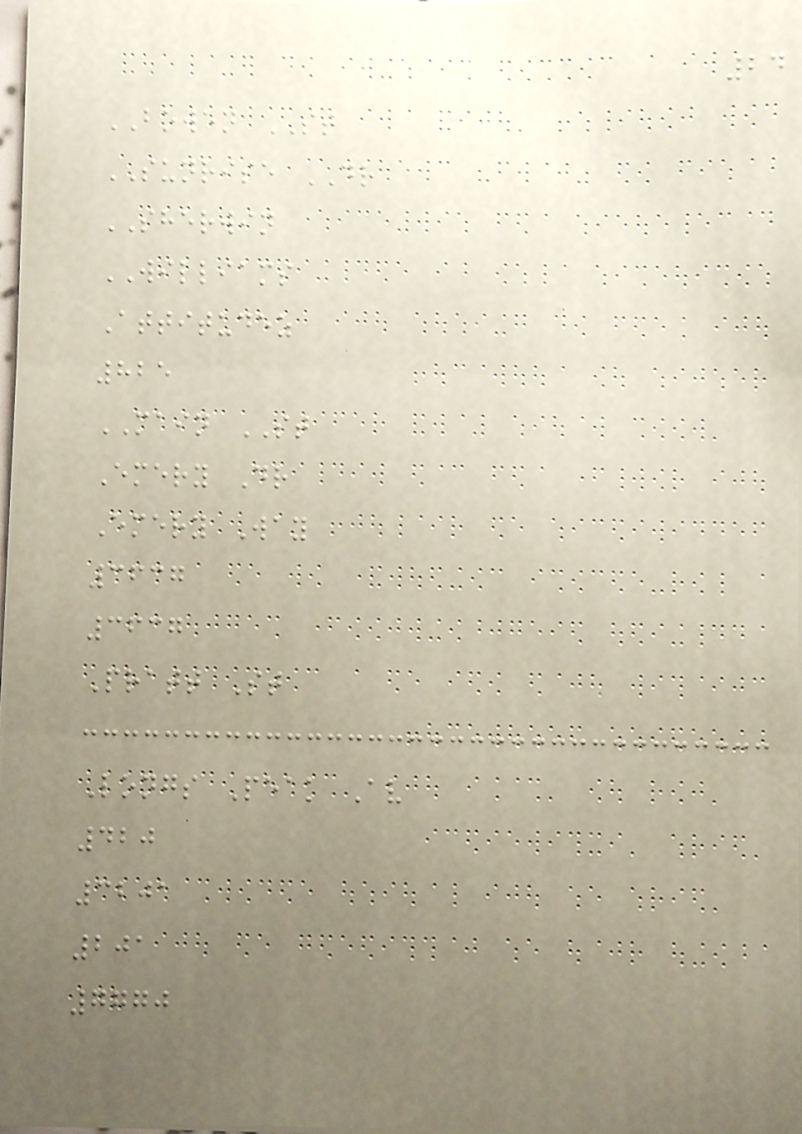24
BOWEN ST
SUNRISE DR
SHERWIN
WILLIAMS
Attitudez
825
MAIN ST
Emery Dr
Emery Way
3637
3637
Pratt St
Longs Peak Av
420
3201
201
7770
